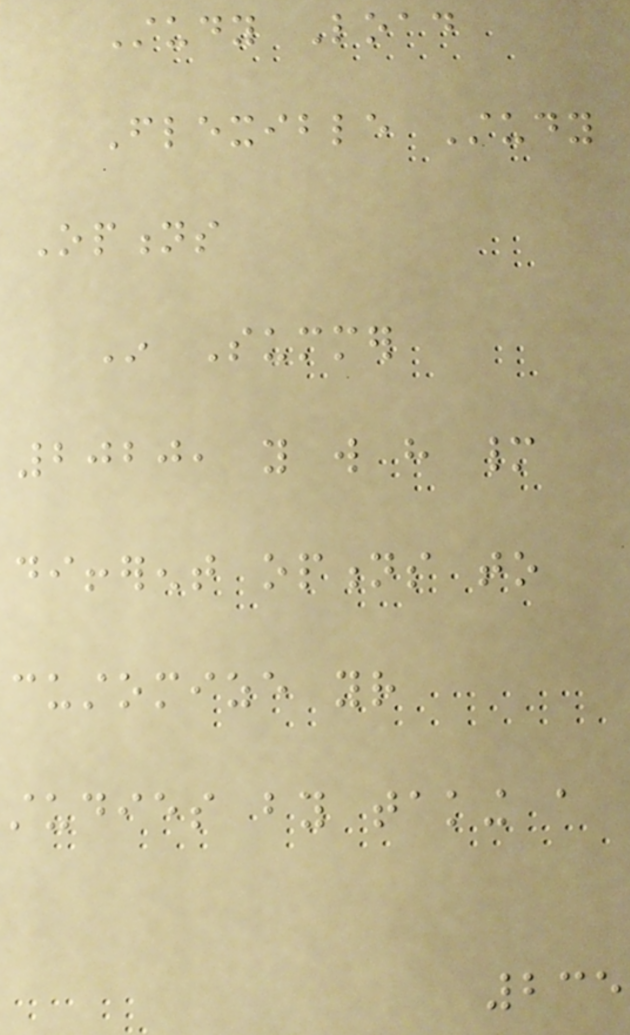Study Load
Flexible Study
Options
In Summer
2020, you will have many
different options to
customize your
studies by taking a
235
